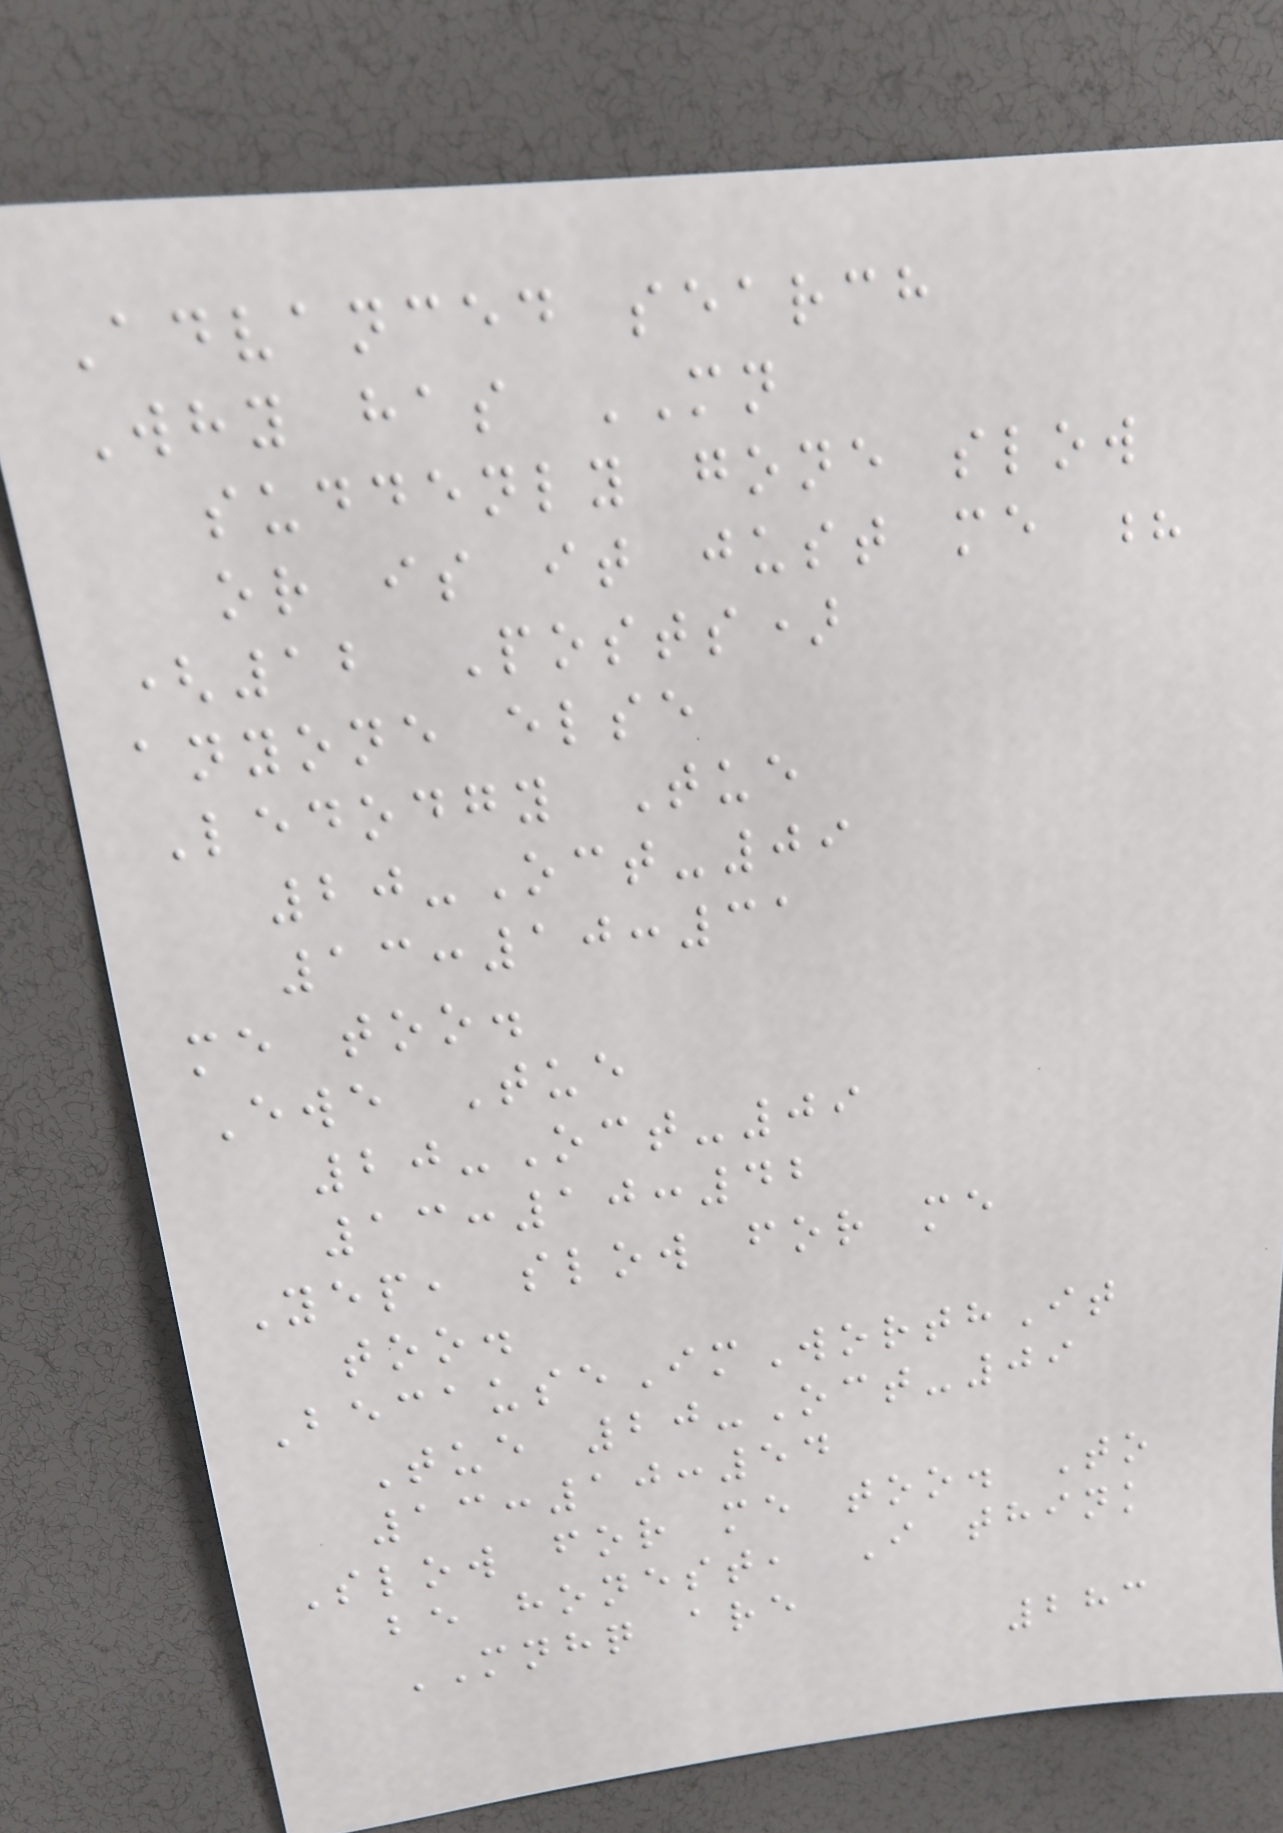Advanced search
Why has MN
suddenly gone slow
or is it just me ?
(12 Posts)
anyone else
Ledodgy Tue
20-Oct-09
13:10:31
me too.
Ewe Tue
20-Oct-09
13:10:42
Yep, slow for me
too.
BecauseImWorthIt
Tue 20-Oct-09
13:10:54
Slow for me too. To
be honest, I think
MNHQ are
283
